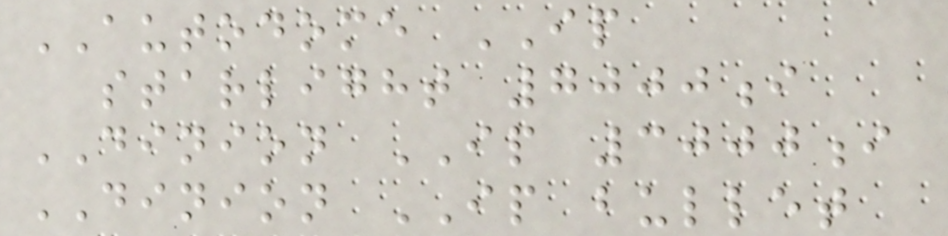AUTODOME IP
starlight 7000i
DINION IP 3000i
DINION IP bullet
